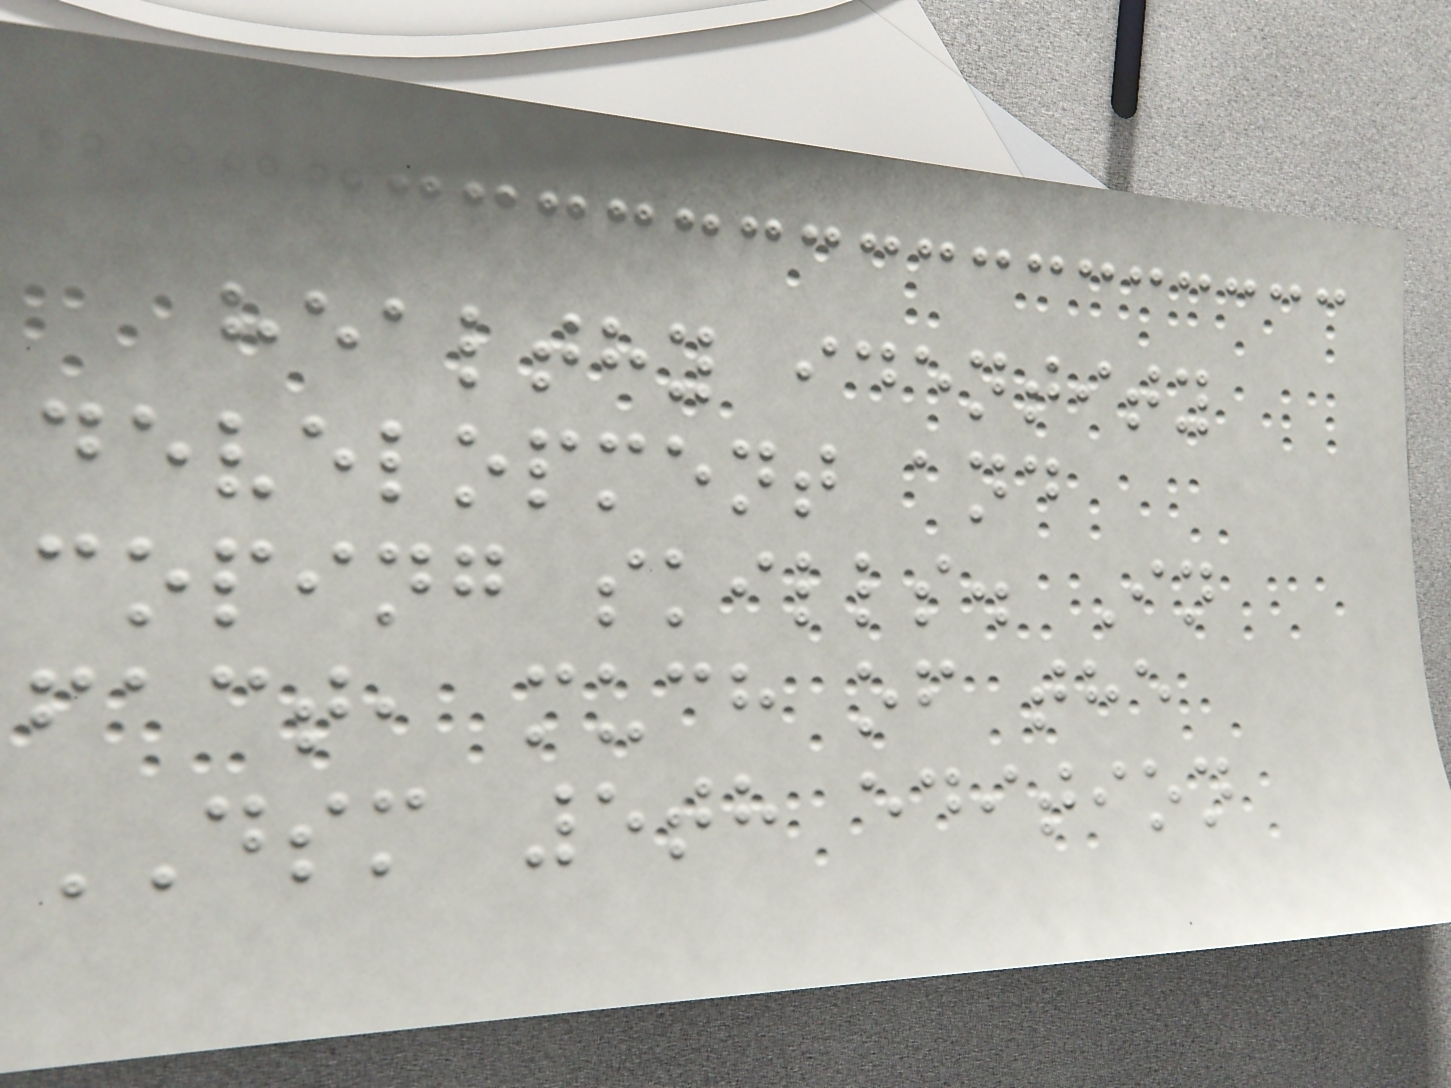healthy identity
development and
coping skills. In
fact, much of the
DSM 5th edition
